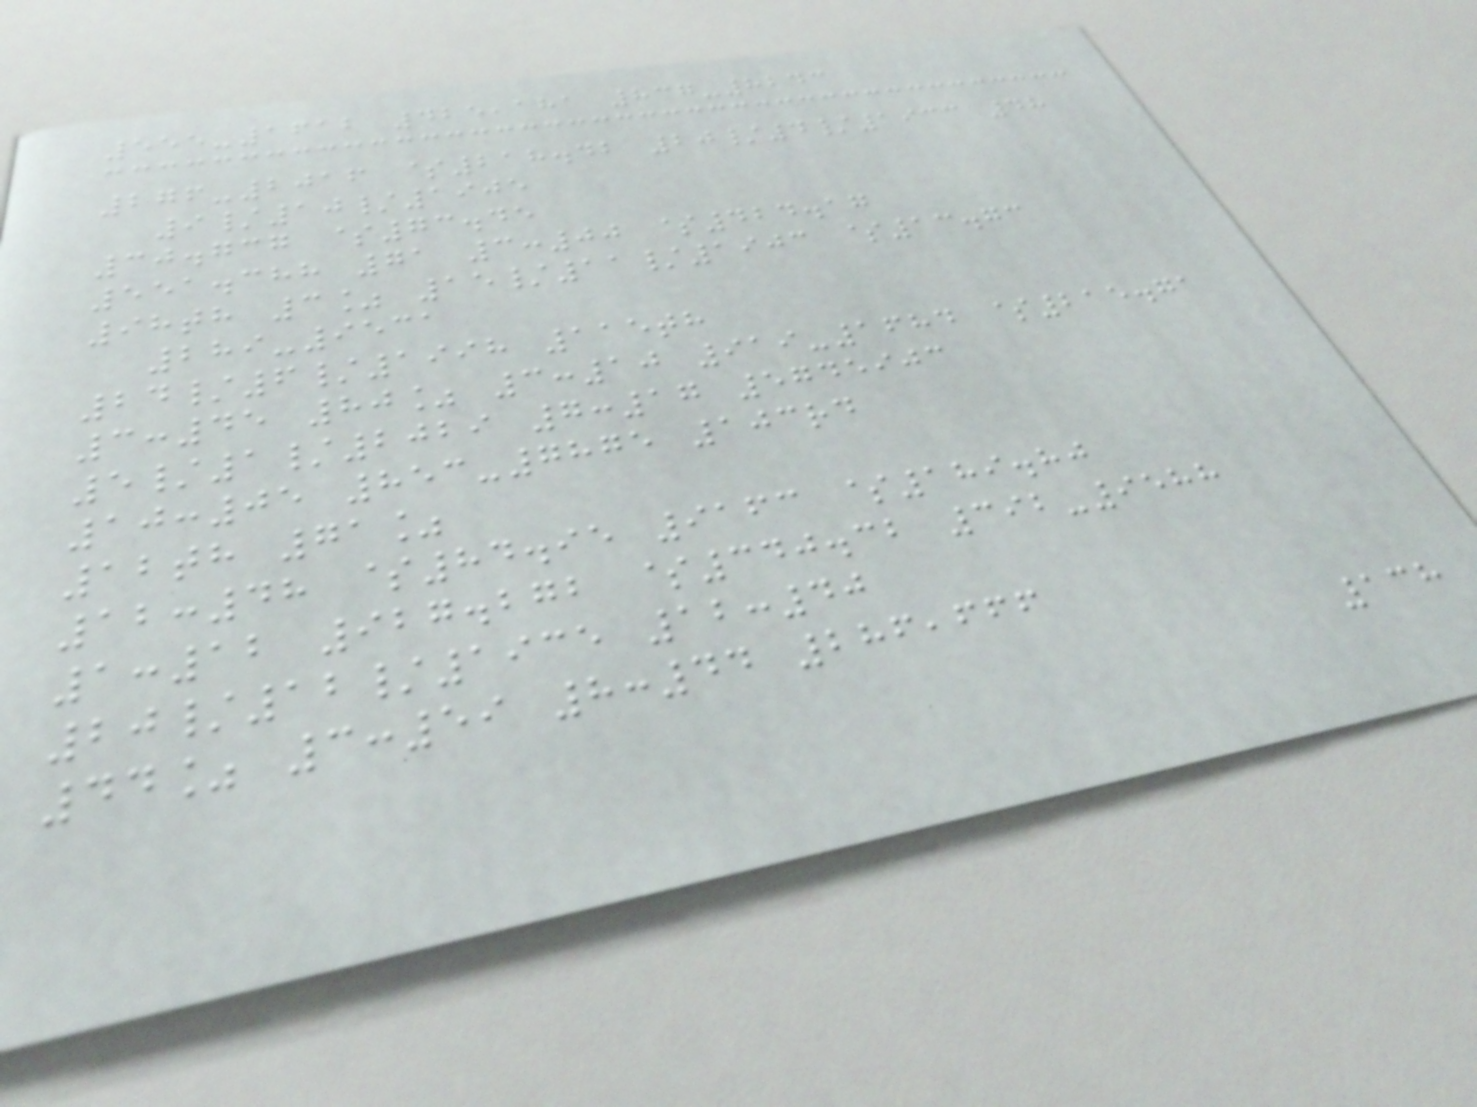555-1612 425,181 837-8243
276-2016 $218.42 20/4/1933 48
9/10/1905
30.737 $73.45
551.388 71 3:00 $424.17
98th 3% 15/11/1903 $13.73
289-9531
24/6/1998 115th
3:45 80% 3:10 919-1684 $215.71
5/1/2029 7:17 5745903
10:05 853-7875 103rd
12th 71%
12:48 $84.95 9163 $189.80
1:12 927.272 $340.32 392-9588
20/12/1935 12:40
44% 3:59 8:44 286,666
138
